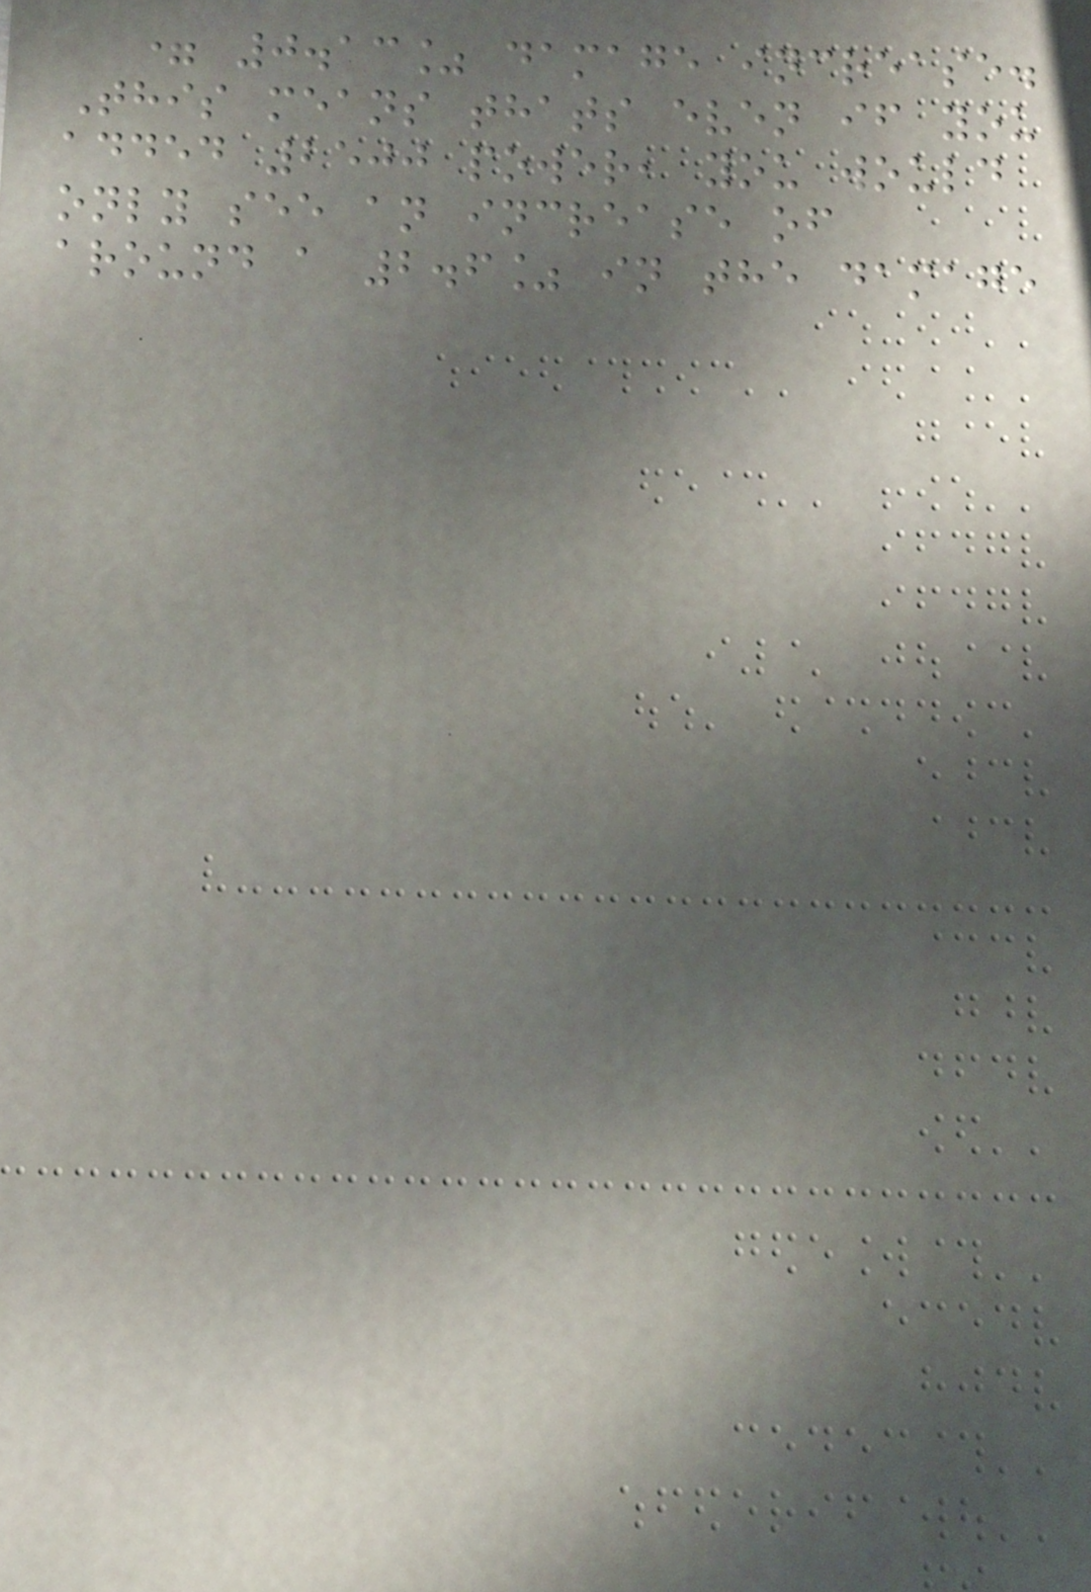= 0.13% damage increase.
This means thats even if you
added 2500 power, you would
only see an increase of
around a 2.6% in the damage
